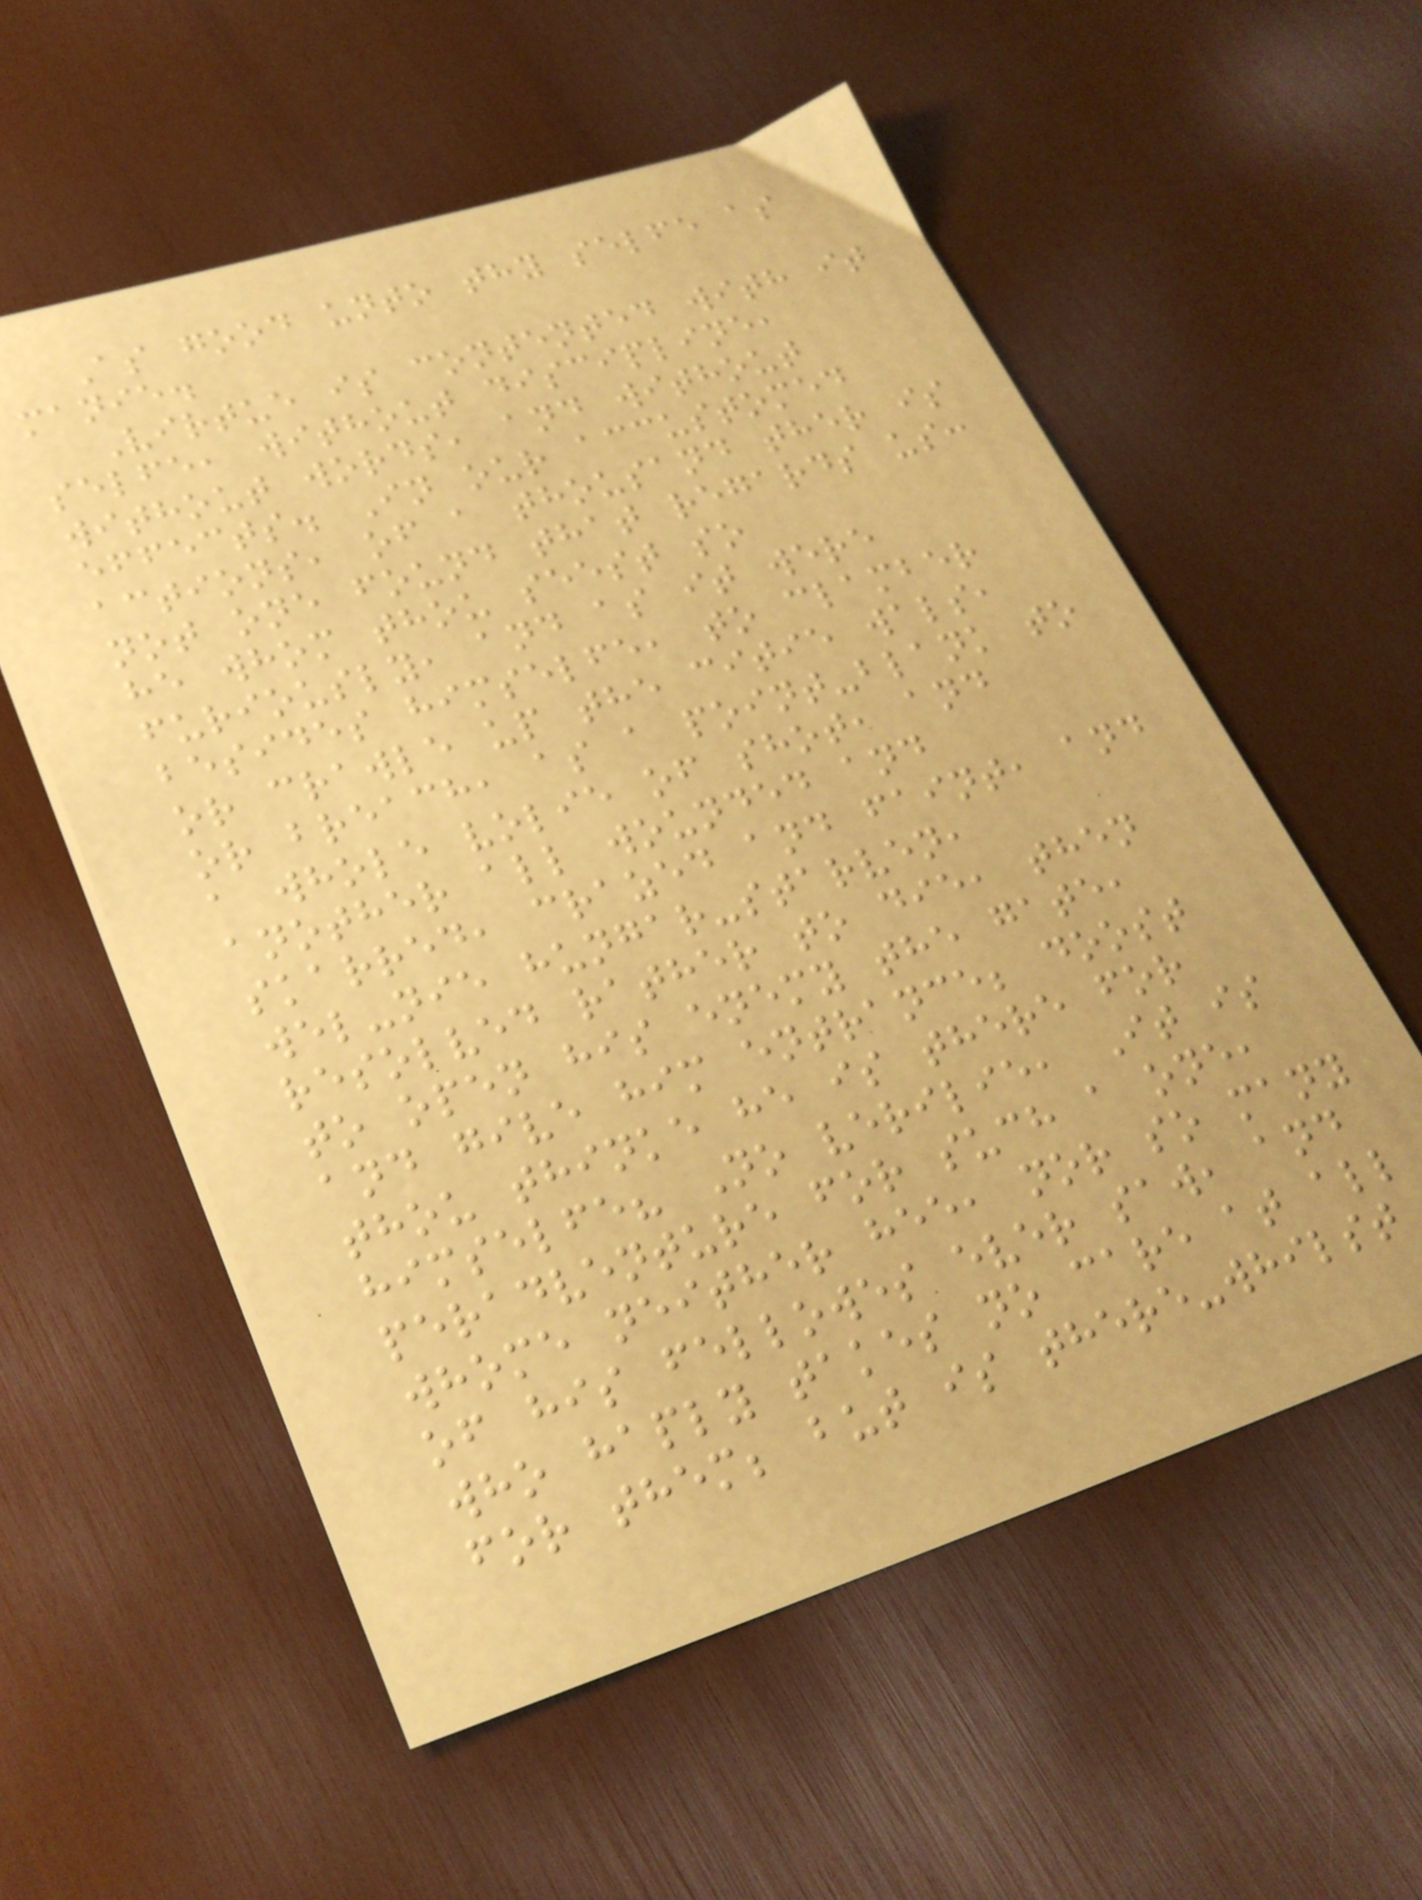As good unto thy selfe as
manie.
Virtue is contented with it
selfe, without discipline,
without words, and without
effects. In our accustomed
actions, of a thousand ther is
not one found that regards us:
he whom thou seest so
furiously, and as it were
besides himselfe, to clamber
or crawle up the citie wals,
or breach, as a point-blank to
a whole volie of shot, and
another all wounded and
skarred, crazed and faint, and
wel-nie hungar-starven,
resolved rather to die, then
to open his enemy the gate,
and give him entrance; doost
thou thinke he is there for
himselfe? No verilie, It is
peradventure for such a one,
whome neither hee, nor so many
of his fellowes ever saw, and
who haply takes no care at all
for them; but is there-whilst
